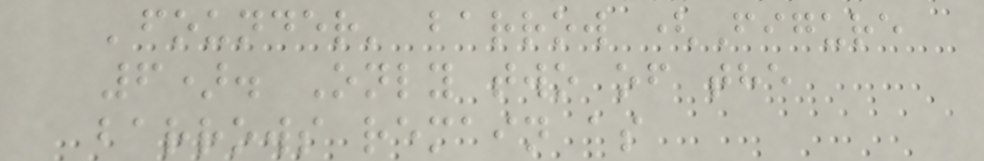'founder' barrow (Figure
6). Only two of the
barrows remain as
